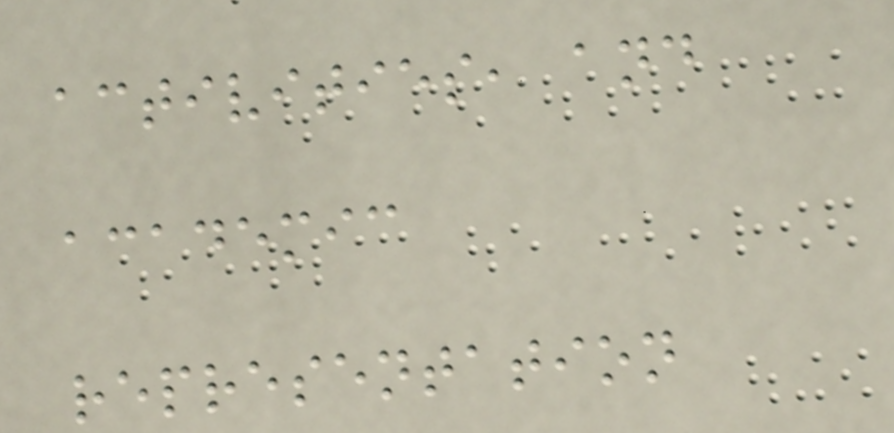activities, and
academic
representation
